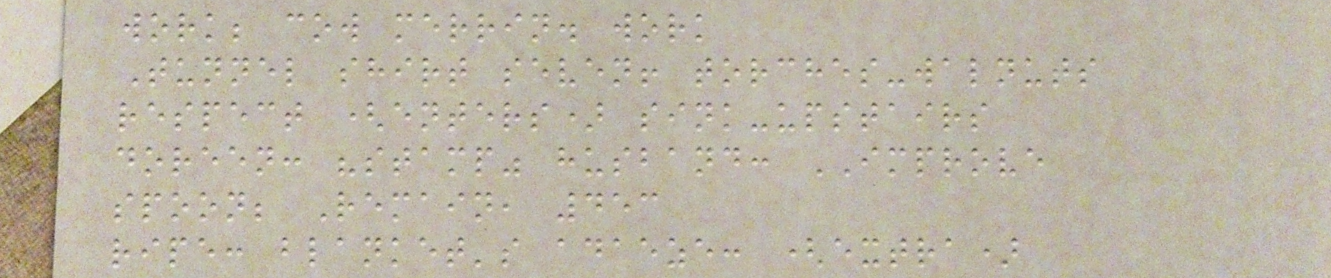work; cow merrin. work
Tunnel shirt seven! torches-walnuts
respect (enters) sink-upstairs
doreen: "stamp" husband: IMPROVE
spoon; Remain, 453
ripe: blanket's adaeze: (extra)
